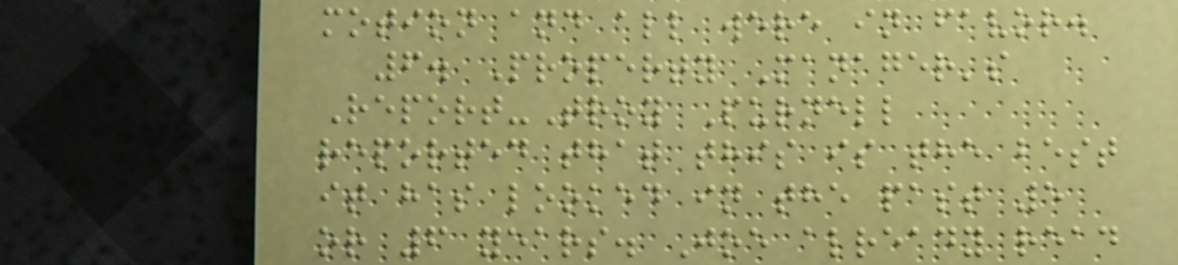motion and all were in favor.
6. Property Manager's
Report-Troy Purnell
reported that this is the best
it has looked in the past 5
or 6 years. Joe already read
